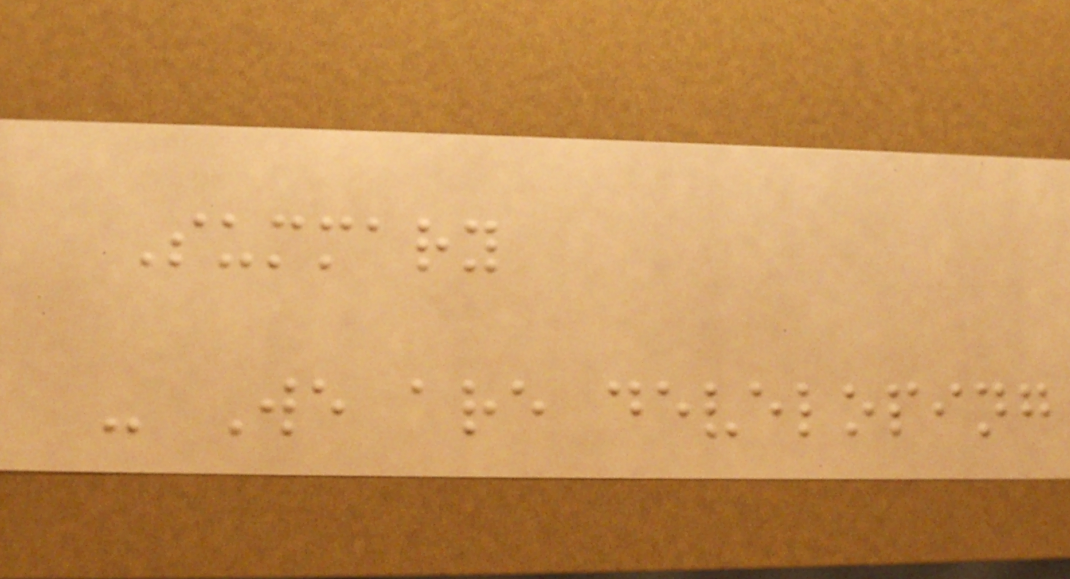Summary
- We are developing
